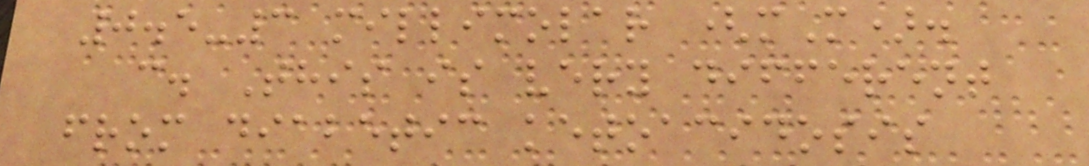0.5-3 millimolar (mM).
c. This is very different
from diabetic ketoacidosis
